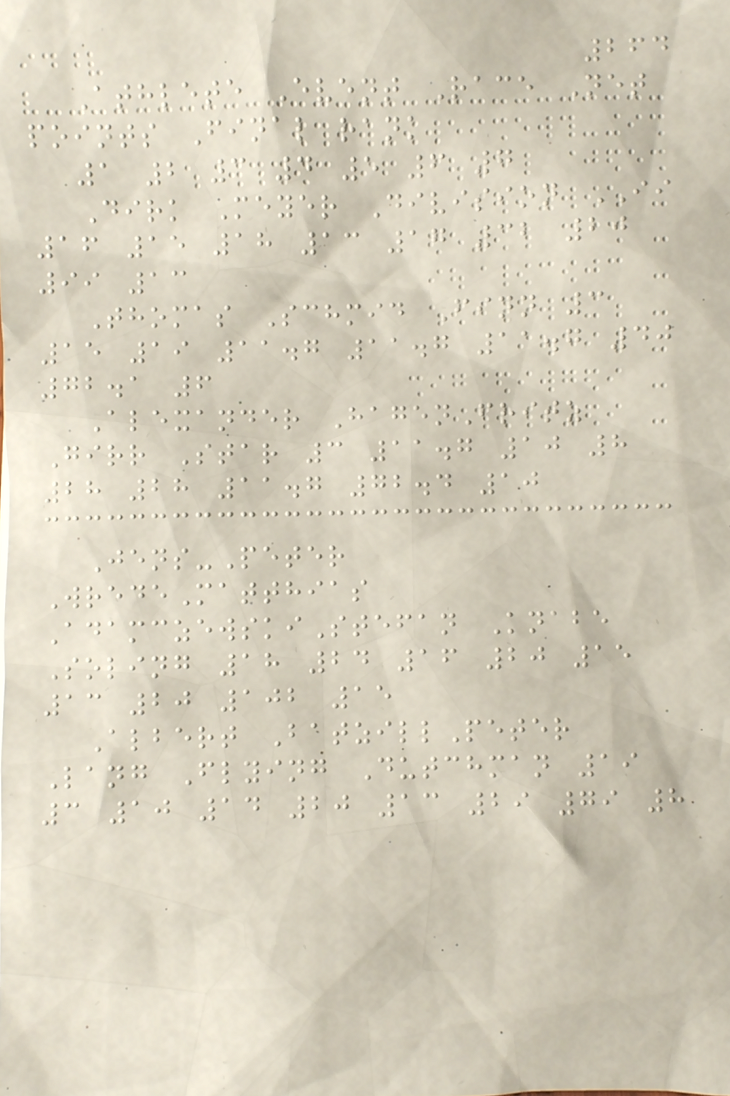264
Athlete Event Race Net
points Final rank
1 2 3 4 5 6 7
Dirk Meyer Division II
16 15 18 13 17 32 20
99 13
Thomas Schmid Finn 3
15 19 11.7 11.7 11.7 40
72.1 6
Alexander HagenFritz
Girr Star 3 11.7 10 8
28 28 11.7 72.4 10
Jens-Peter
WredeMatthias
AdamczewskiStefan Knabe
Soling 18 24 16 20 15
13 20 102 15
Albert BatzillPeter
Lang Flying Dutchman 19
3 10 14 20 13 29 79 8
